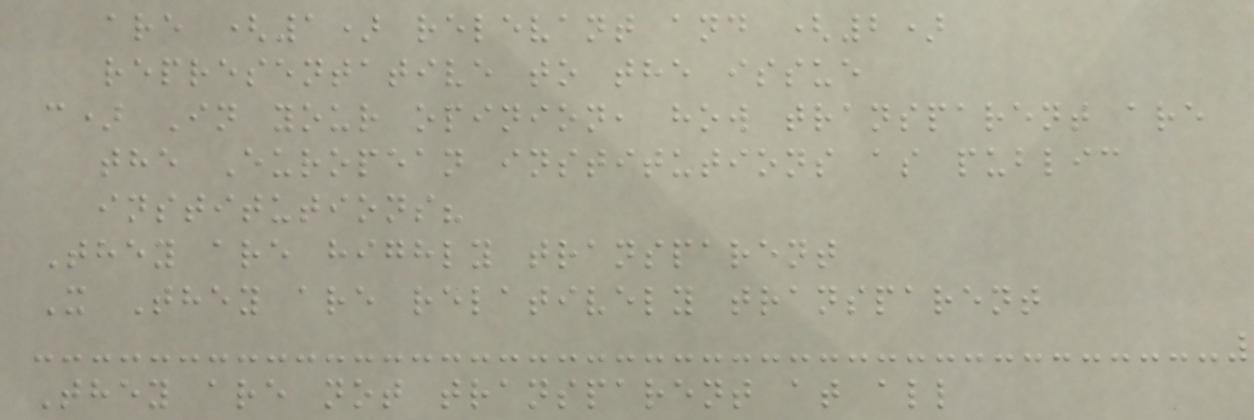are (1) relevant and (2)
representative to the issue
c) In your opinion, how transparent are
the European institutions as public
institutions?
They are highly transparent
X They are relatively transparent
They are not transparent at all
